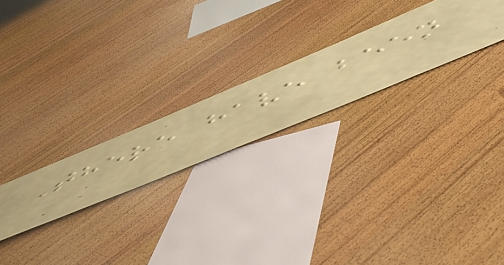There have been
